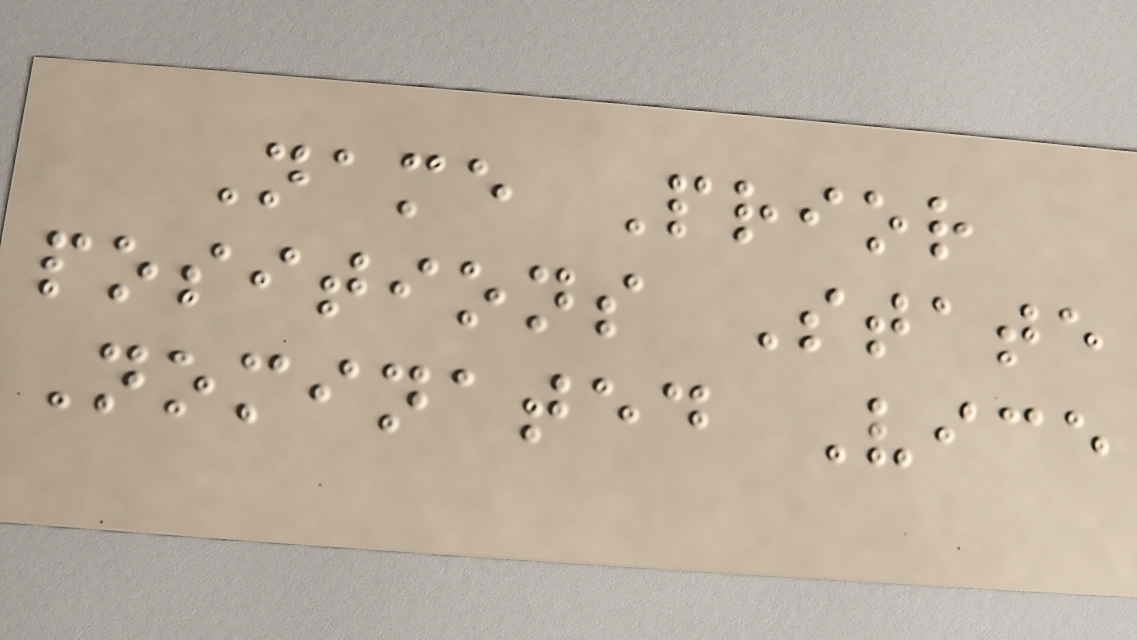Name Prior
positions State
Nominated Vice
